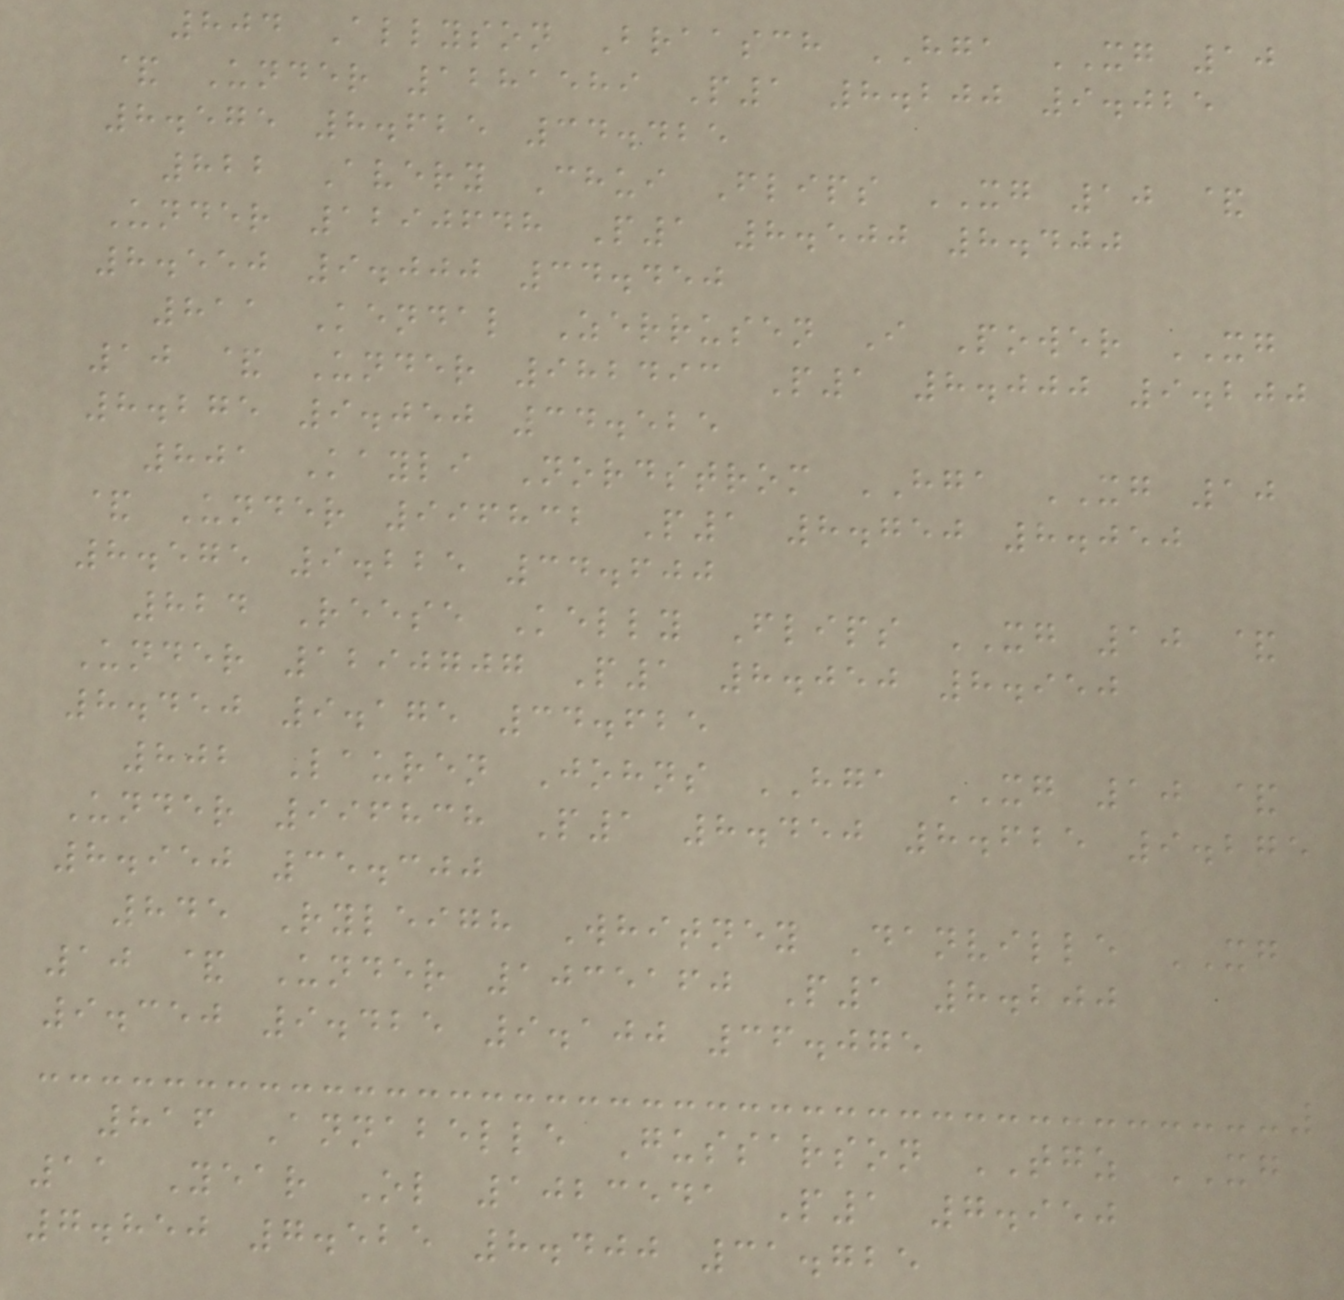804 Allyson Braasch HGA XG 10
& Under 1281589 P1 8.200 9.025
8.575 8.625 34.425
822 Avery Chui Flips XG 10 &
Under 1290648 P1 8.500 8.400
8.550 9.000 34.450
811 Kendal Zerrusen I Power XG
10 & Under 982493 P1 8.000 9.200
8.275 9.050 34.525
801 Kayli Nordstrom HGA XG 10
& Under 996832 P1 8.750 8.050
8.575 9.225 34.600
824 Reese Kelly Flips XG 10 &
Under 1290707 P1 8.050 8.950
8.450 9.175 34.625
802 Lauren Johns HGA XG 10 &
Under 996838 P1 8.450 8.625 9.275
8.950 35.300
845 Ryleigh Whitney Danville XG
10 & Under 1035160 P1 8.200
9.350 9.425 9.100 36.075
816 Annabelle Gussarson TGZ XG
11 Year Ol 1023541 P1 7.950
7.850 7.525 8.400 31.725
